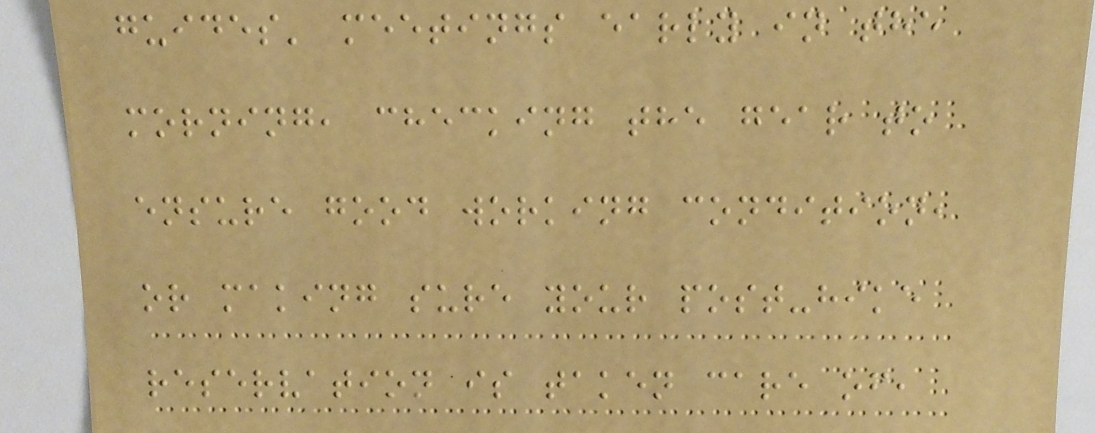guides' meetings early in the
morning, checking the gear to
ensure good working condition,
or making sure your post-hike
reservation is taken care of,
